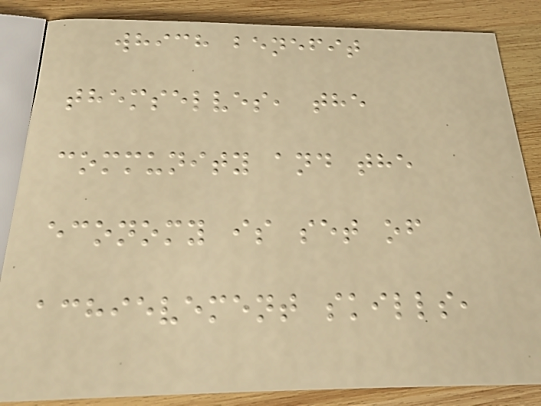which benefit
themselves, the
community and the
economy is set of
achievement skills,
